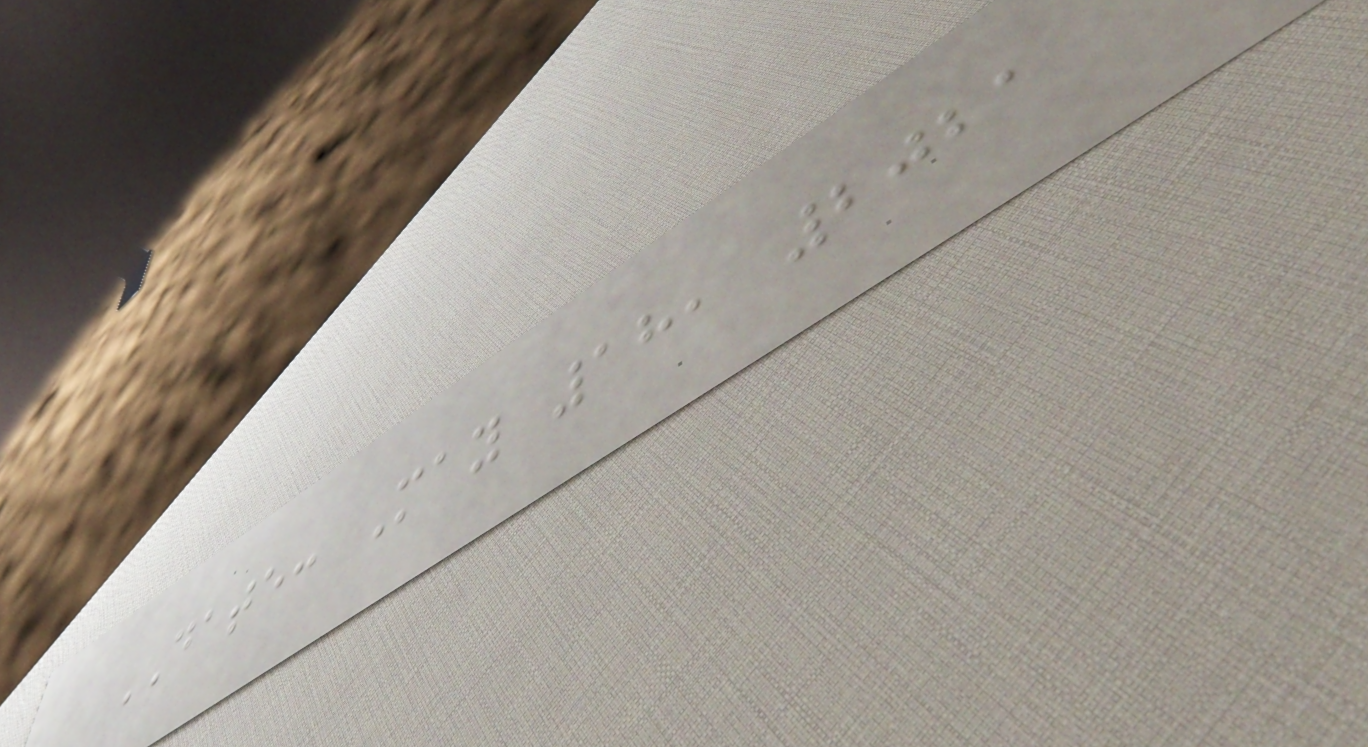DATE: May 18, 2021
